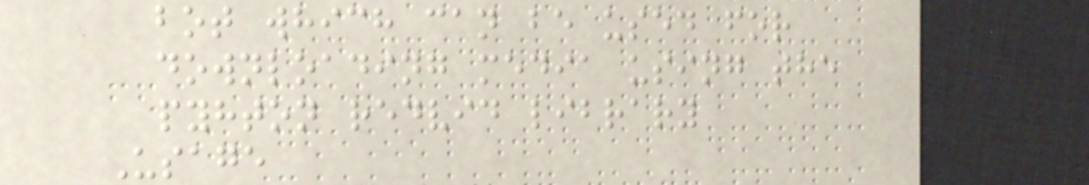bot which can be used for
downloading media using the
pyhton redvid library
Usage
